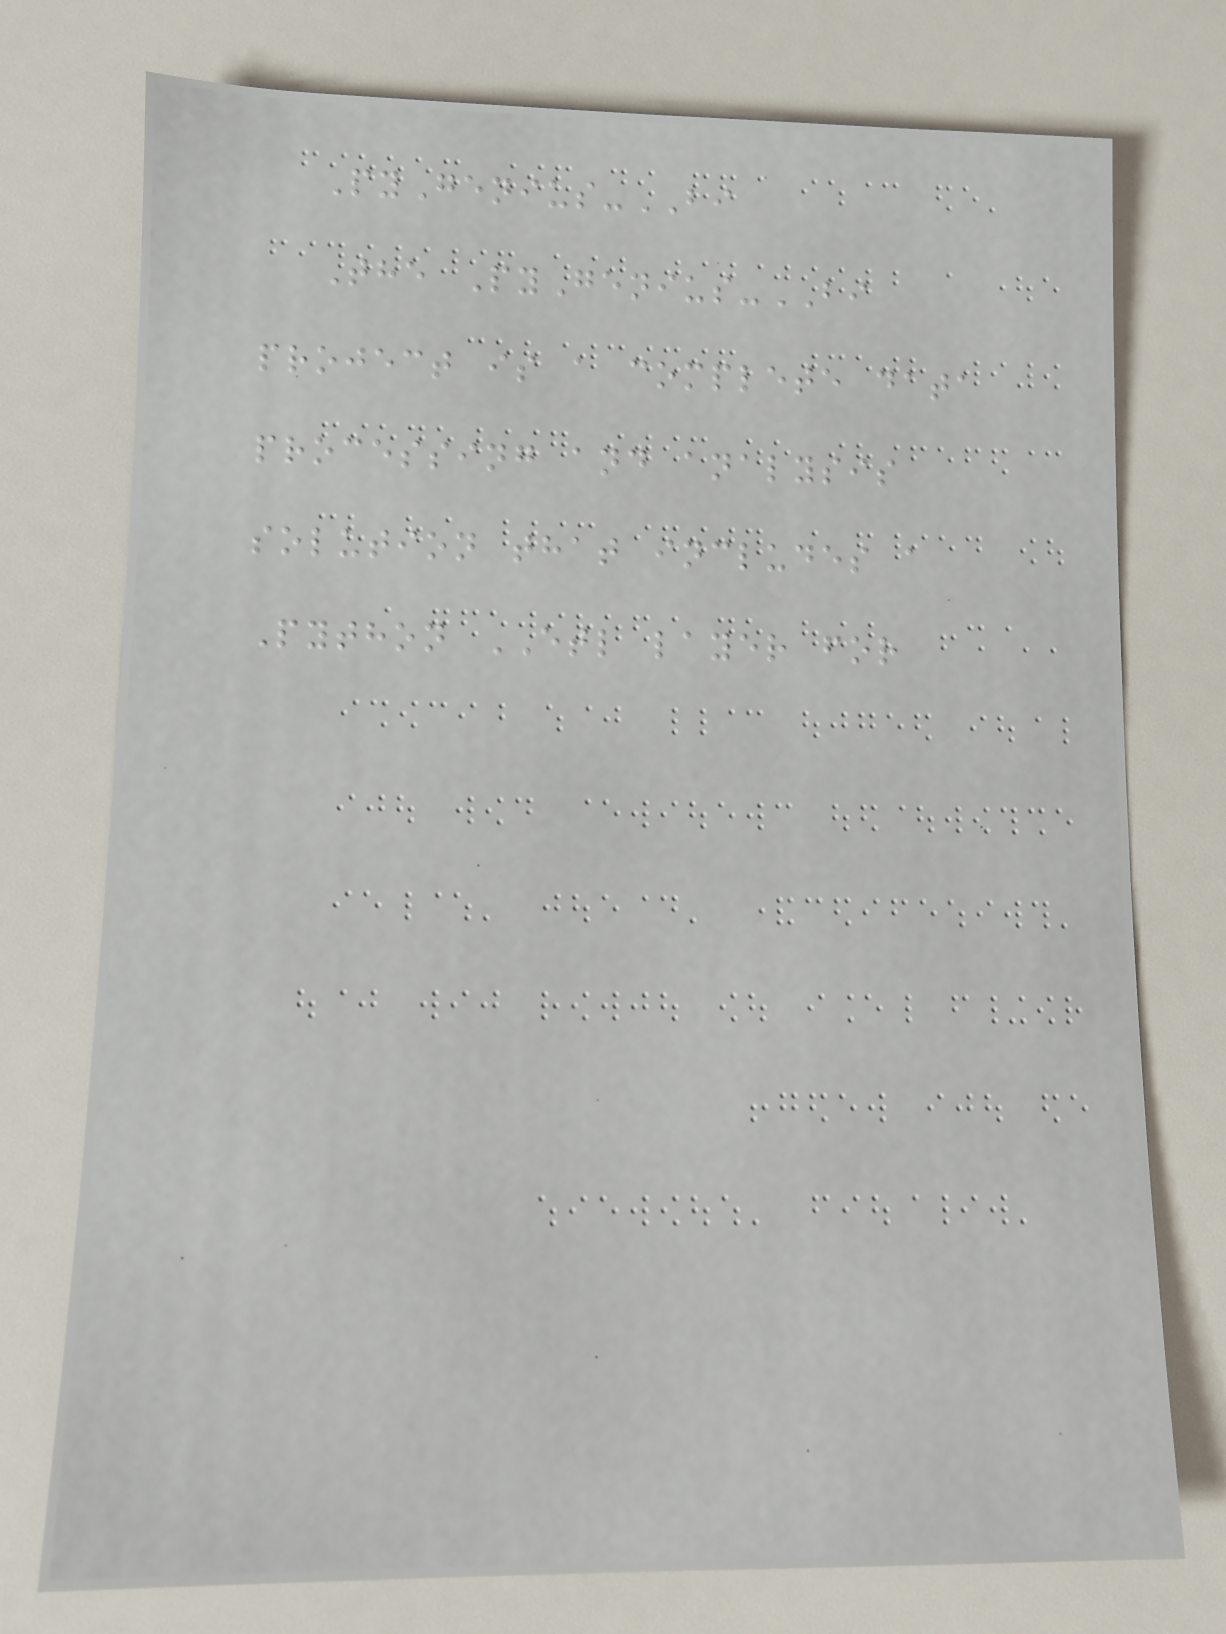PyGenius-BI
The PyGenius-BI
project is a complete data
processing and analysis
solution that includes a
Python ETL layer for
